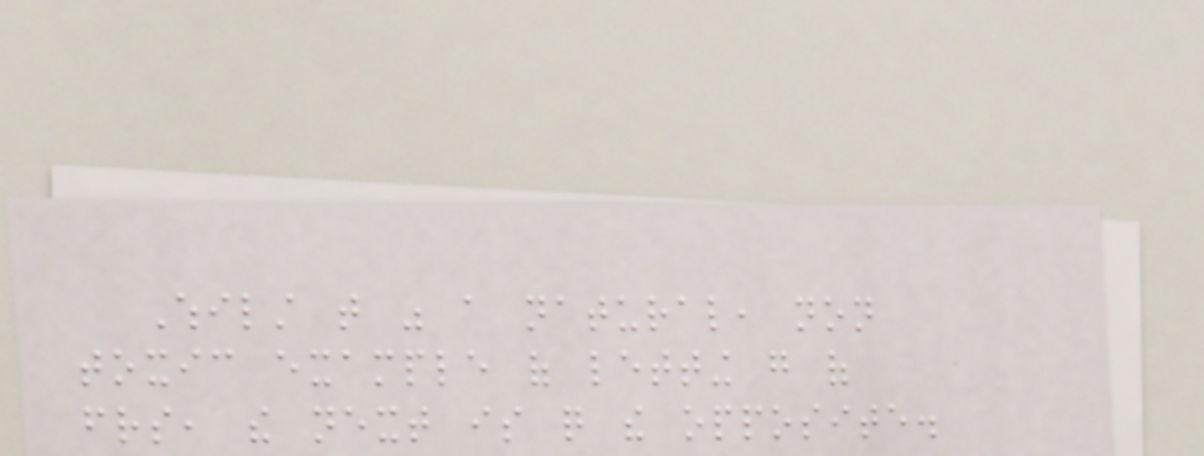Whilst that was a natural, non
toxic example of letting go of
friends, the next is quite the opposite.
